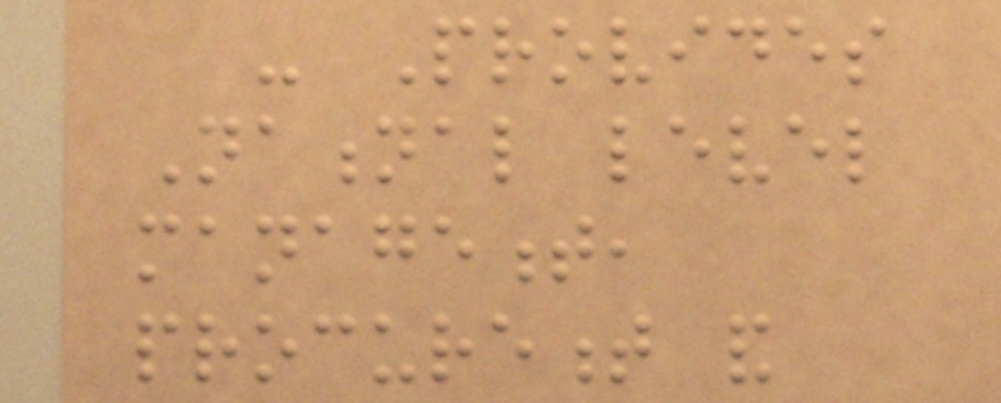- Provides
National level
management,
procurement and
